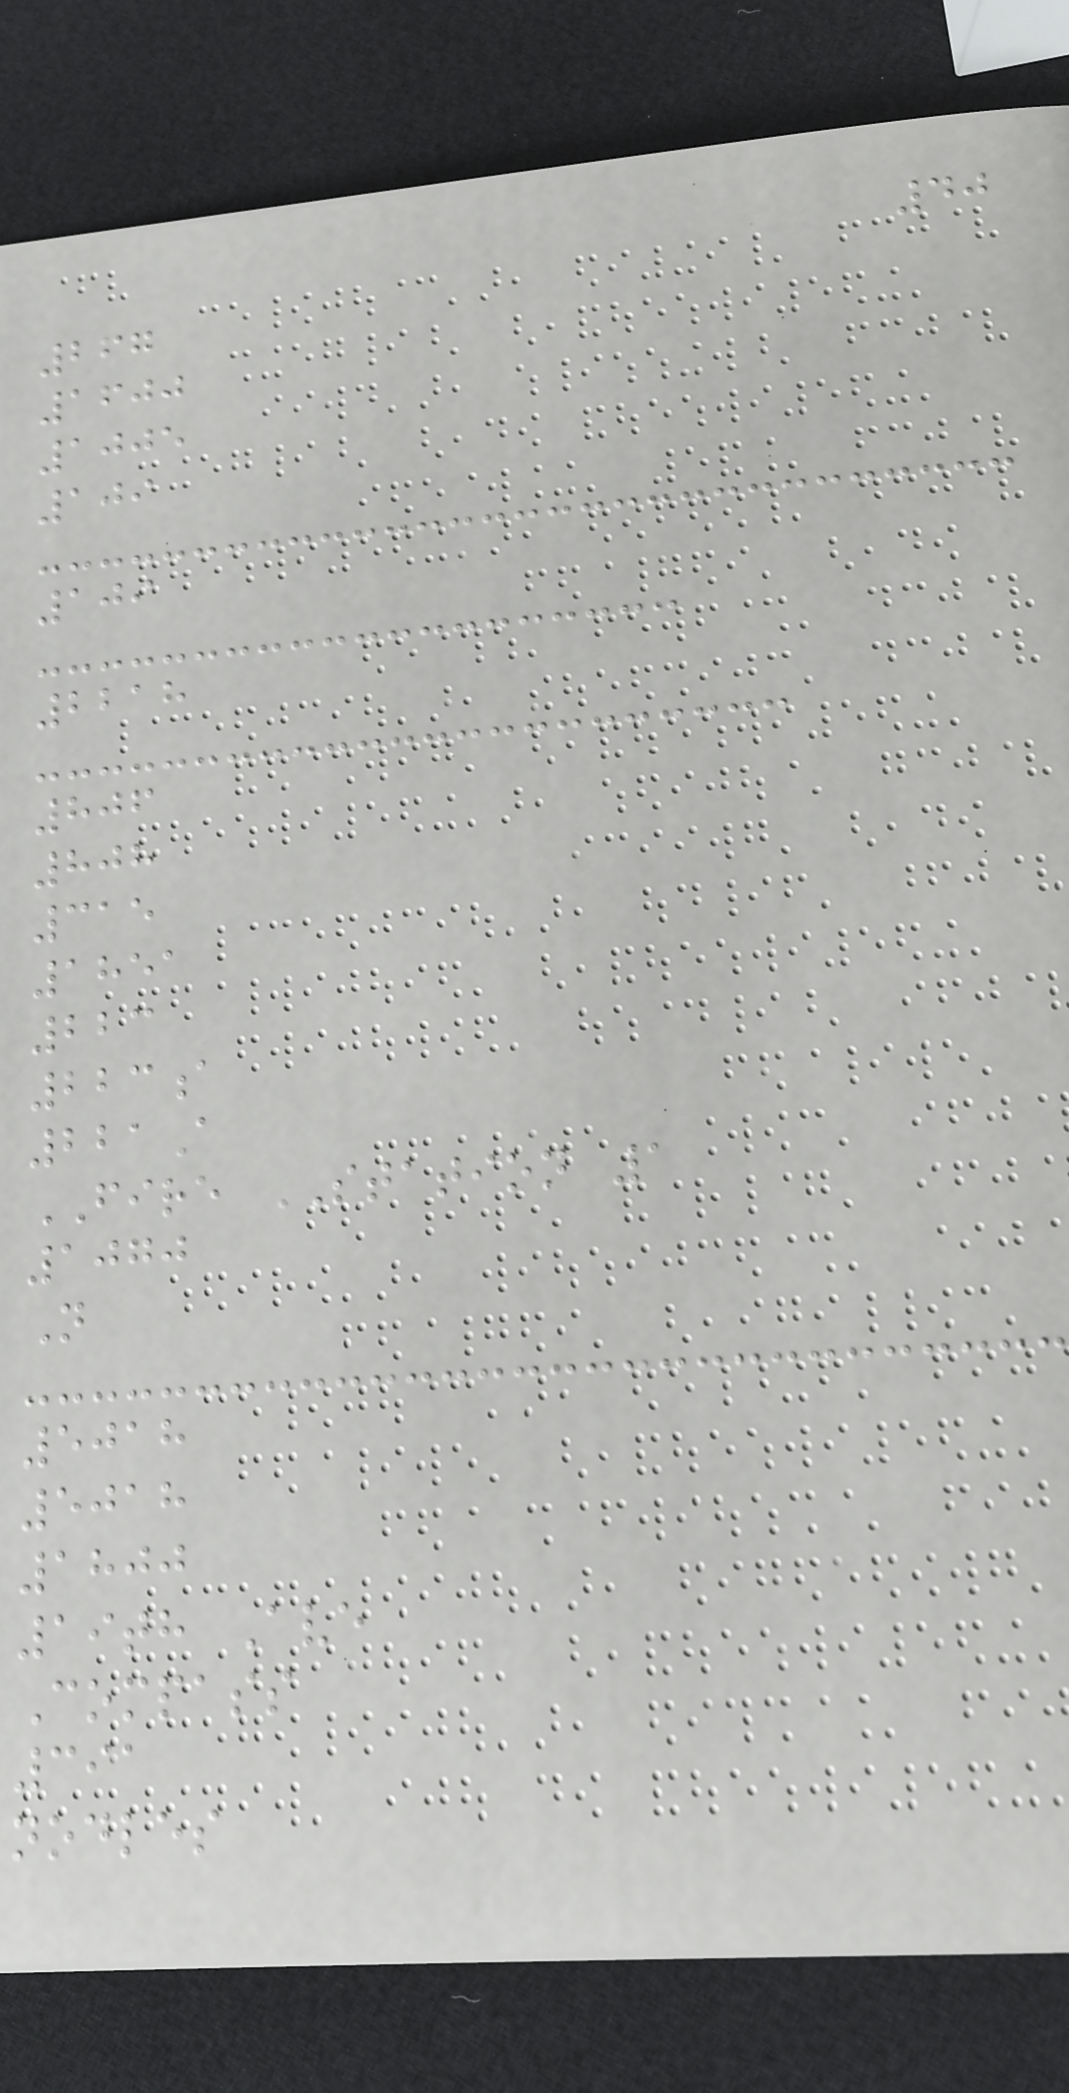40
267
1600
1005
109
109
2218
806
808
315
1851
223
223a
221A
FIRE STATION 1
1070
N
5018
5018
1800
19th Ave
Compass
391
nodles
